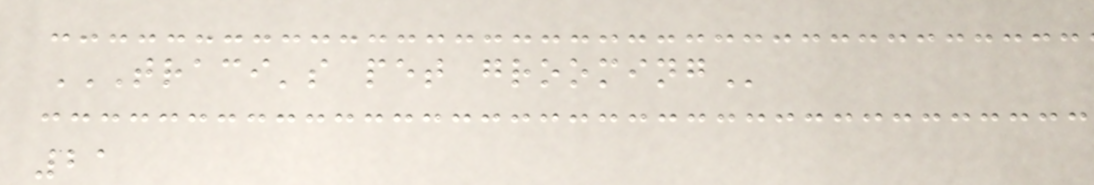TRACI'S PET GROOMING
21
